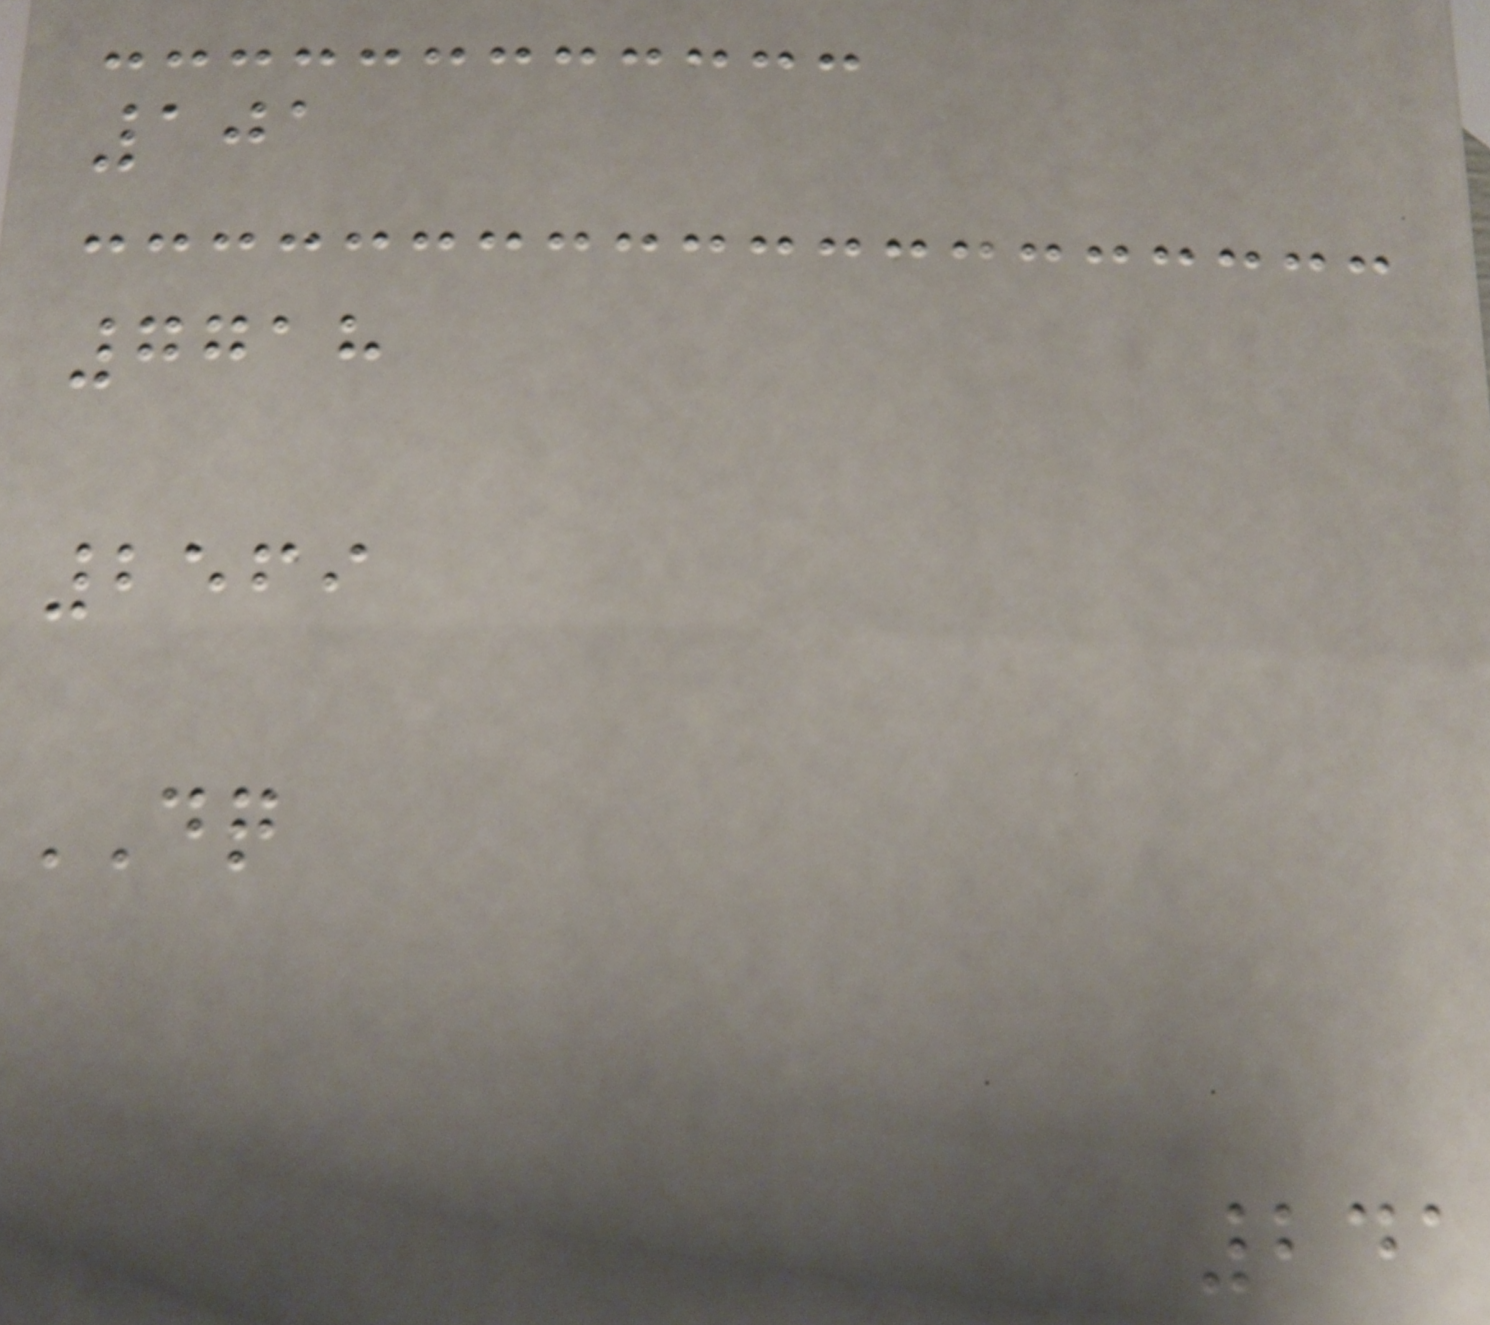101
7718
2569
DQ
241
